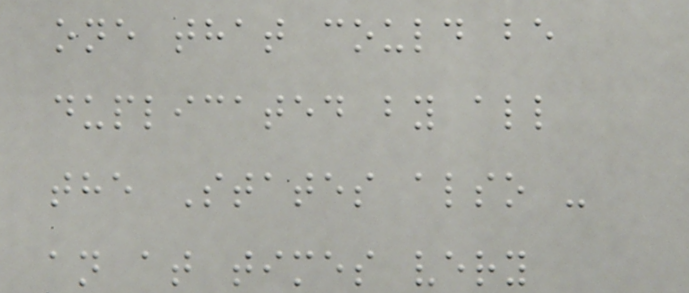one that could be
duplicated by all
the States also -
an at times very
